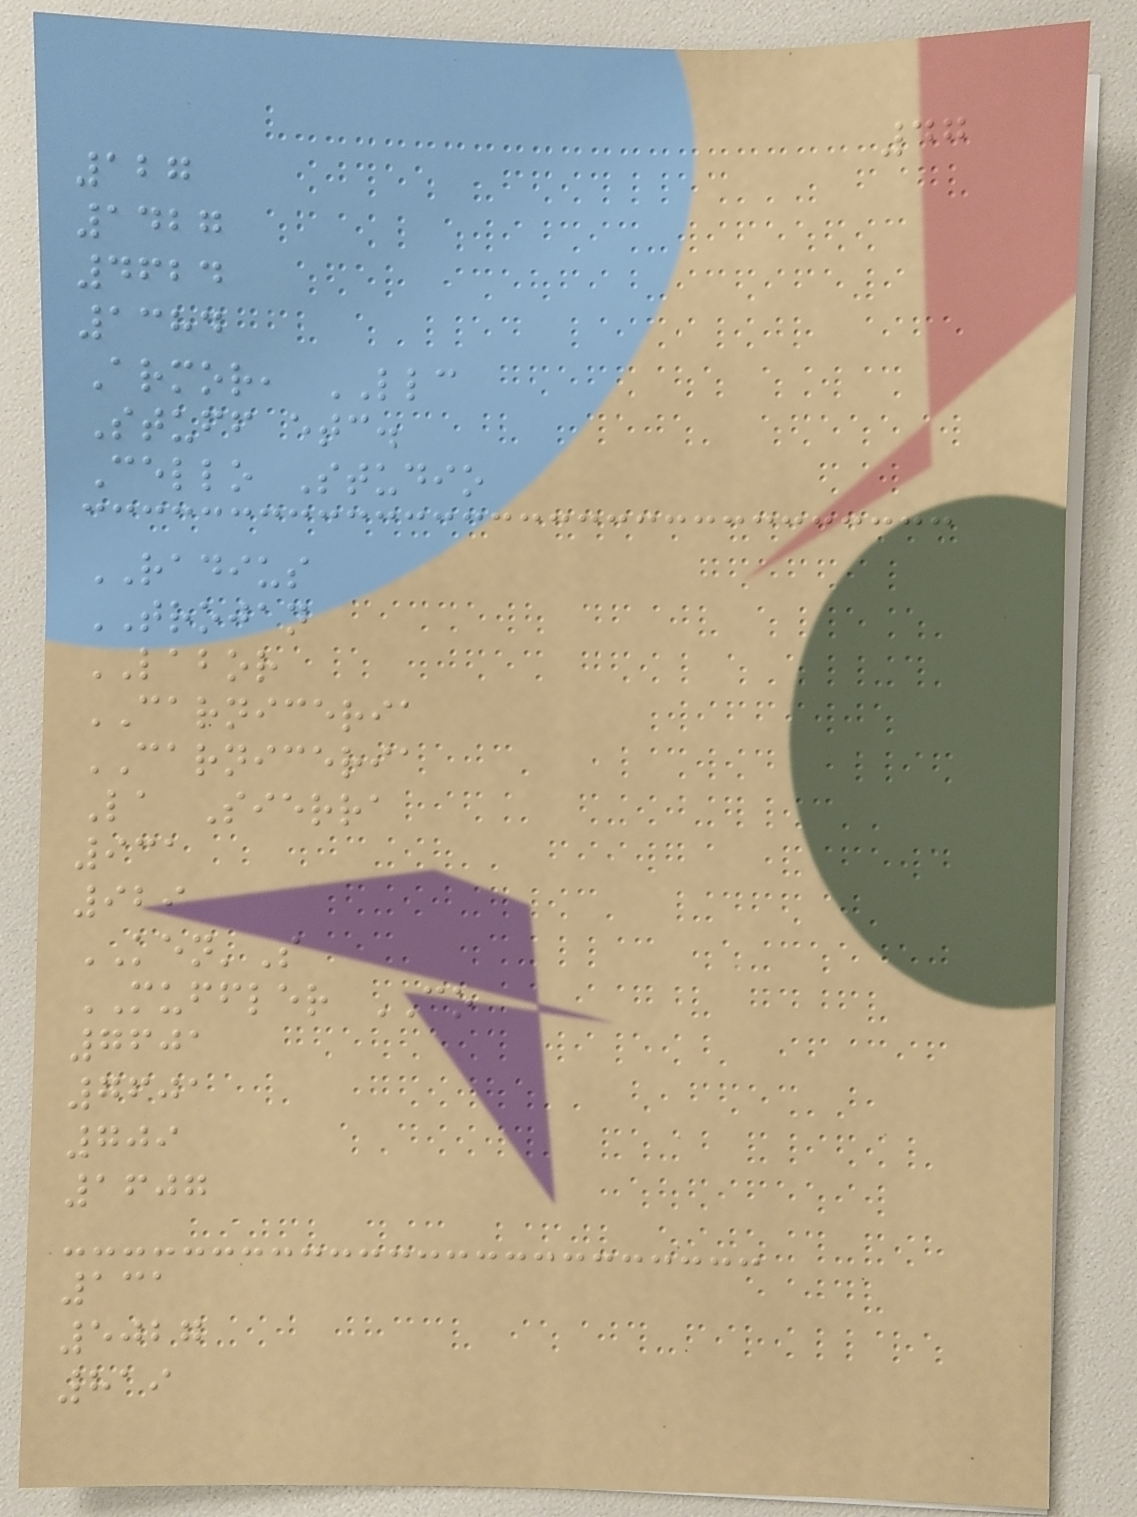47
127
1427
4624
1384
Armor, LLC
Stuff etc.
Cello Studio
RADIUS
TROJAN
LABOR
CARNICERIA
CARNICERIA
La Sierra
931
929
KEN'S
MUFFLER CO
7601
7601
709
1607
131
5027
819
